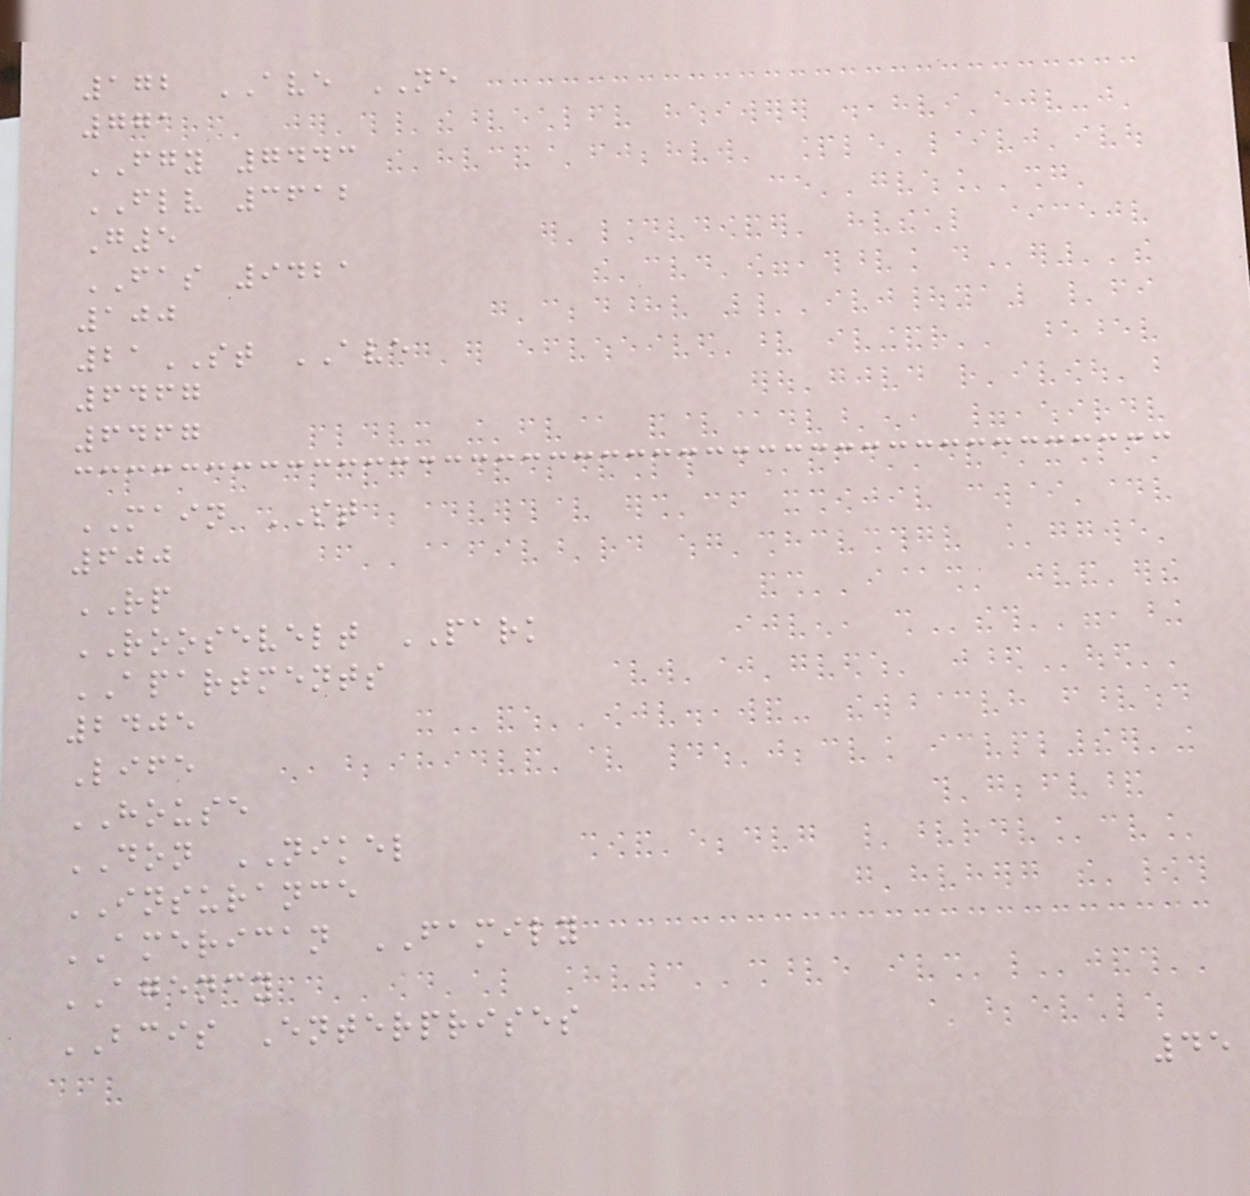172 AVE NE
771
FGY 7443
FLV 3612
G5
FAS 9421
100
21ST AVE
6467
6467
MAIN ST
600
RP
ROOSEVELT PARK
APARTMENTS
2405
Life
HOUSE
DON NIKEL
INSURANCE
AMERICAN FAMILY
AGENCY
BCIS Enterprises
45
